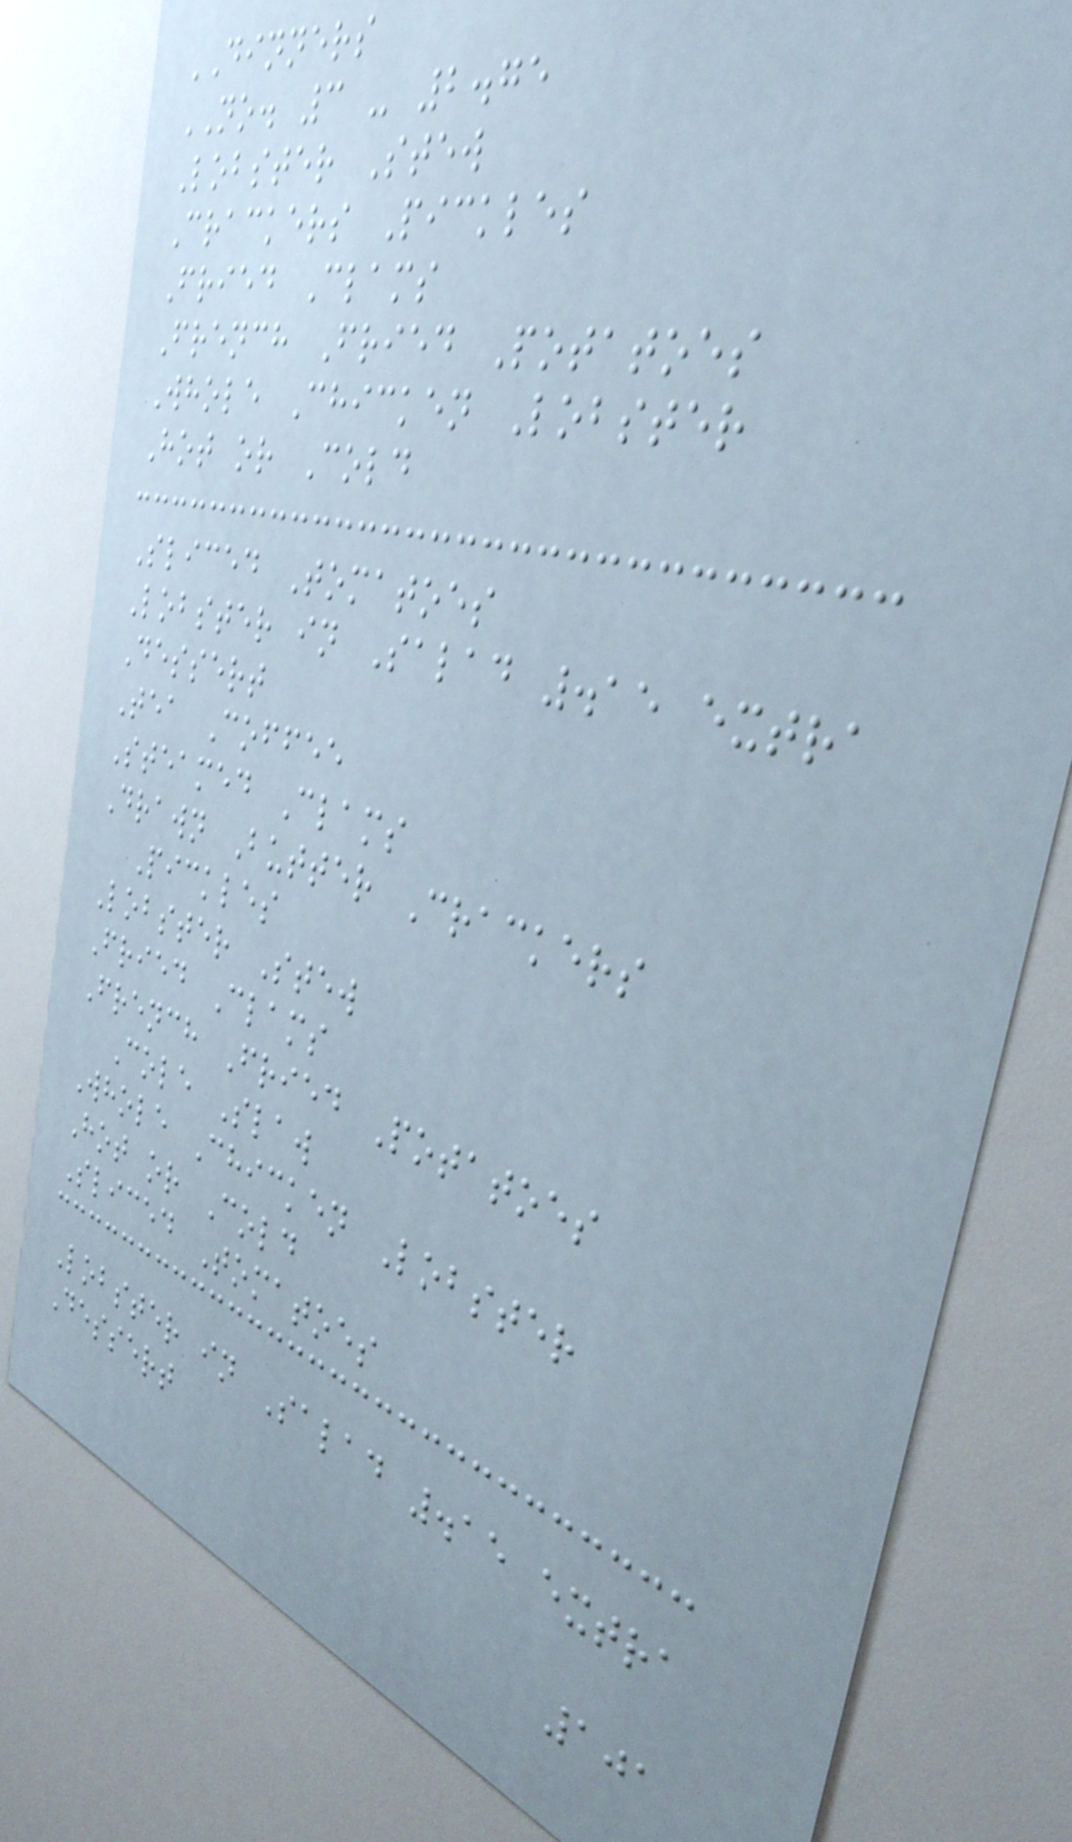DINNERS
NO. 3 - 2.75
Lobster Stew
Crackers Pickles
Fried Clams
French Fried Potatoes
Whole Chicken Lobster
Hot or Cold
Sliced Tomatoes
Lobster in Salad .15 extra
Dessert
Tea Coffee
Steamed Clams
Drawn Butter Crackers
Pickles
Lobster Stew
Fried Clams
French Fried Potatoes
Cole Slaw
Whole Chicken Lobster
Hot or Cold
Sliced Tomatoes
Lobster in Salad .15 extra
Dessert
101
